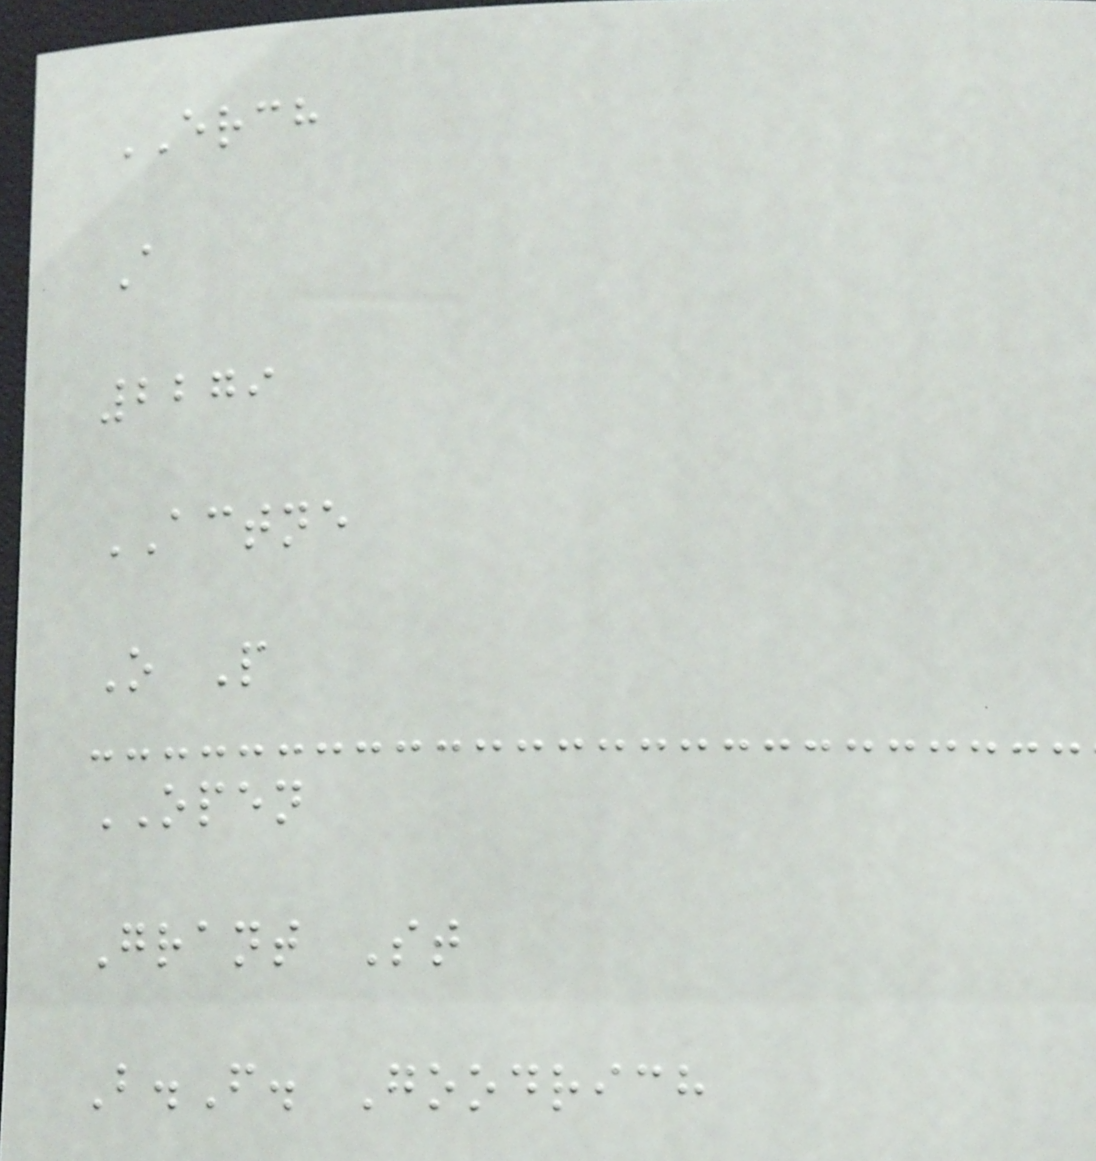ERCH
A
2279
ACTNE
O P
OPEN
Grant St
B.F. Goodrich
